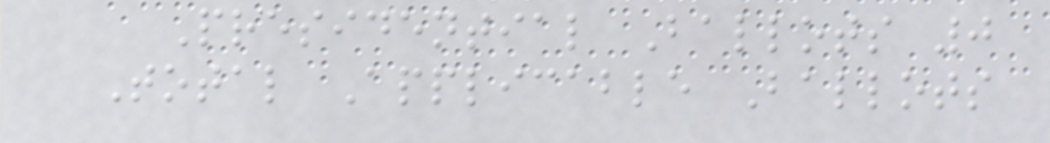Presidential Ballots 0
Total Applicable Ballots
